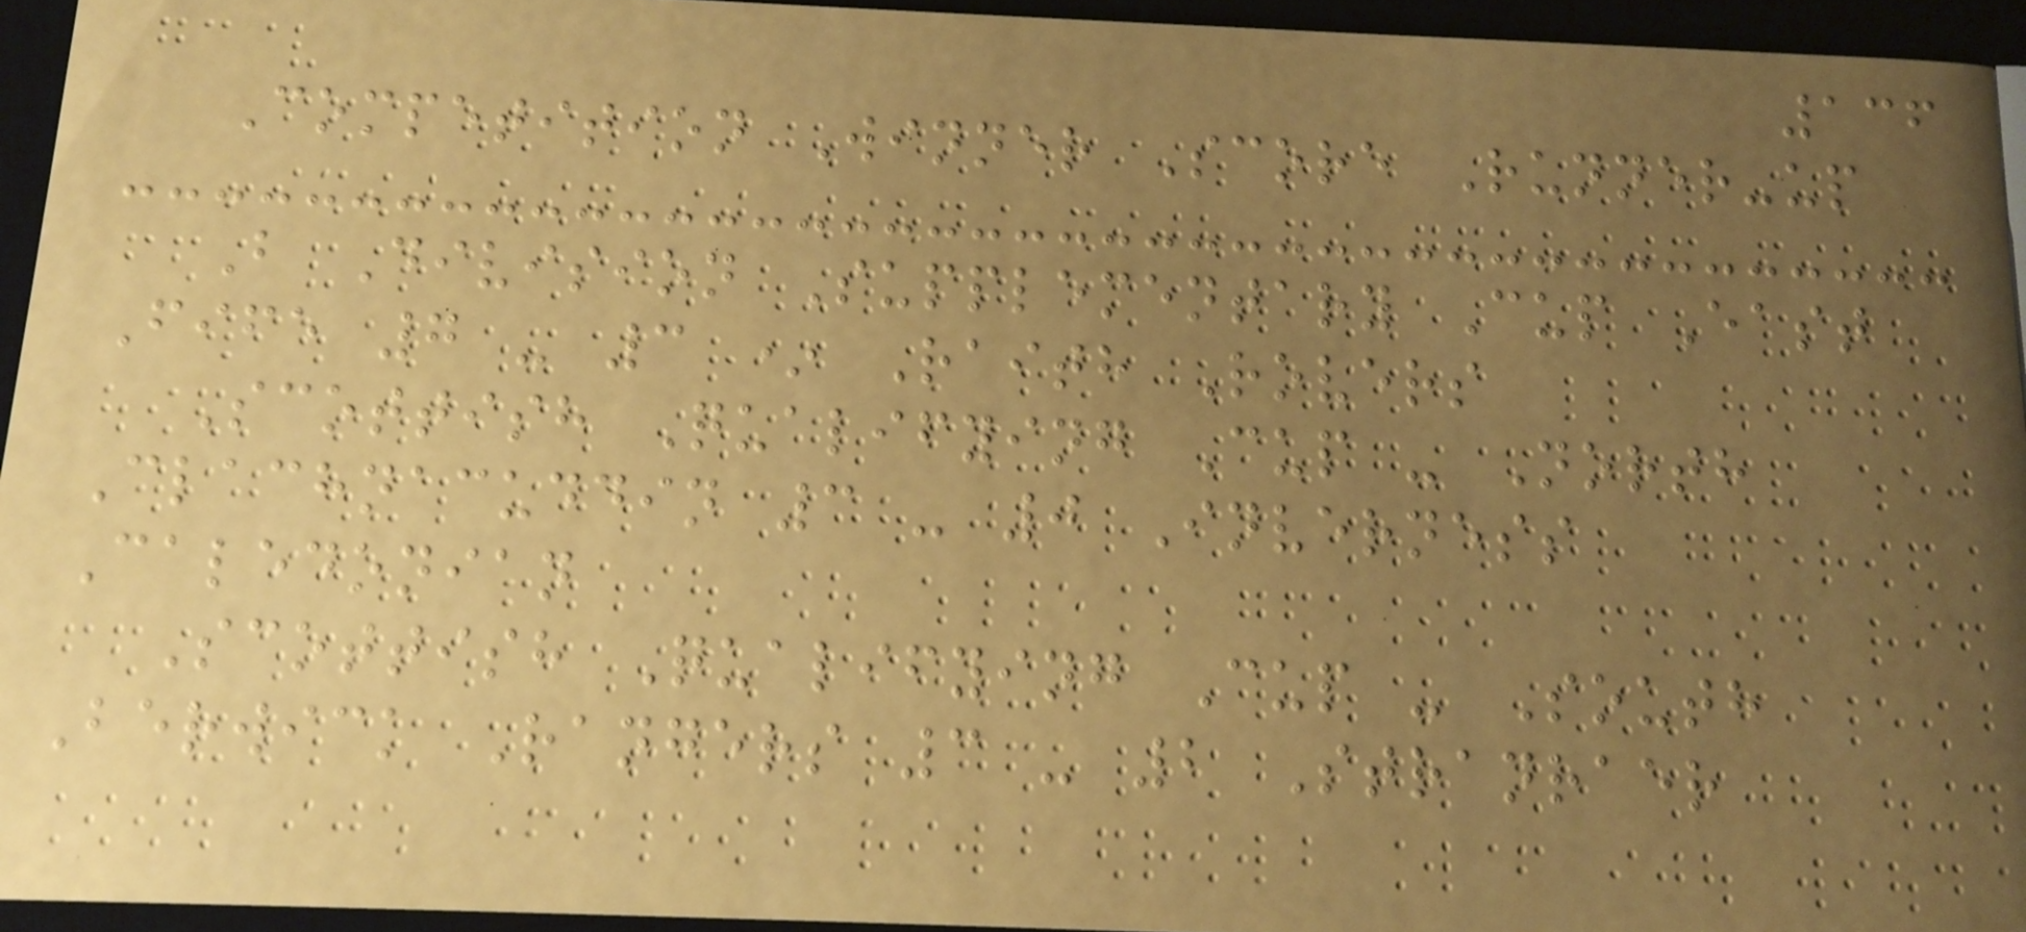136
Competition Winner Score Runner-up
B Division Supplementary Cup East
Fife 7 - 3 * Raith Rovers
Scottish Qualifying Cup - North
Clachnacuddin 3 - 0 Inverness
Caledonian
Scottish Qualifying Cup - South
Berwick Rangers 3 - 2 Stranraer
